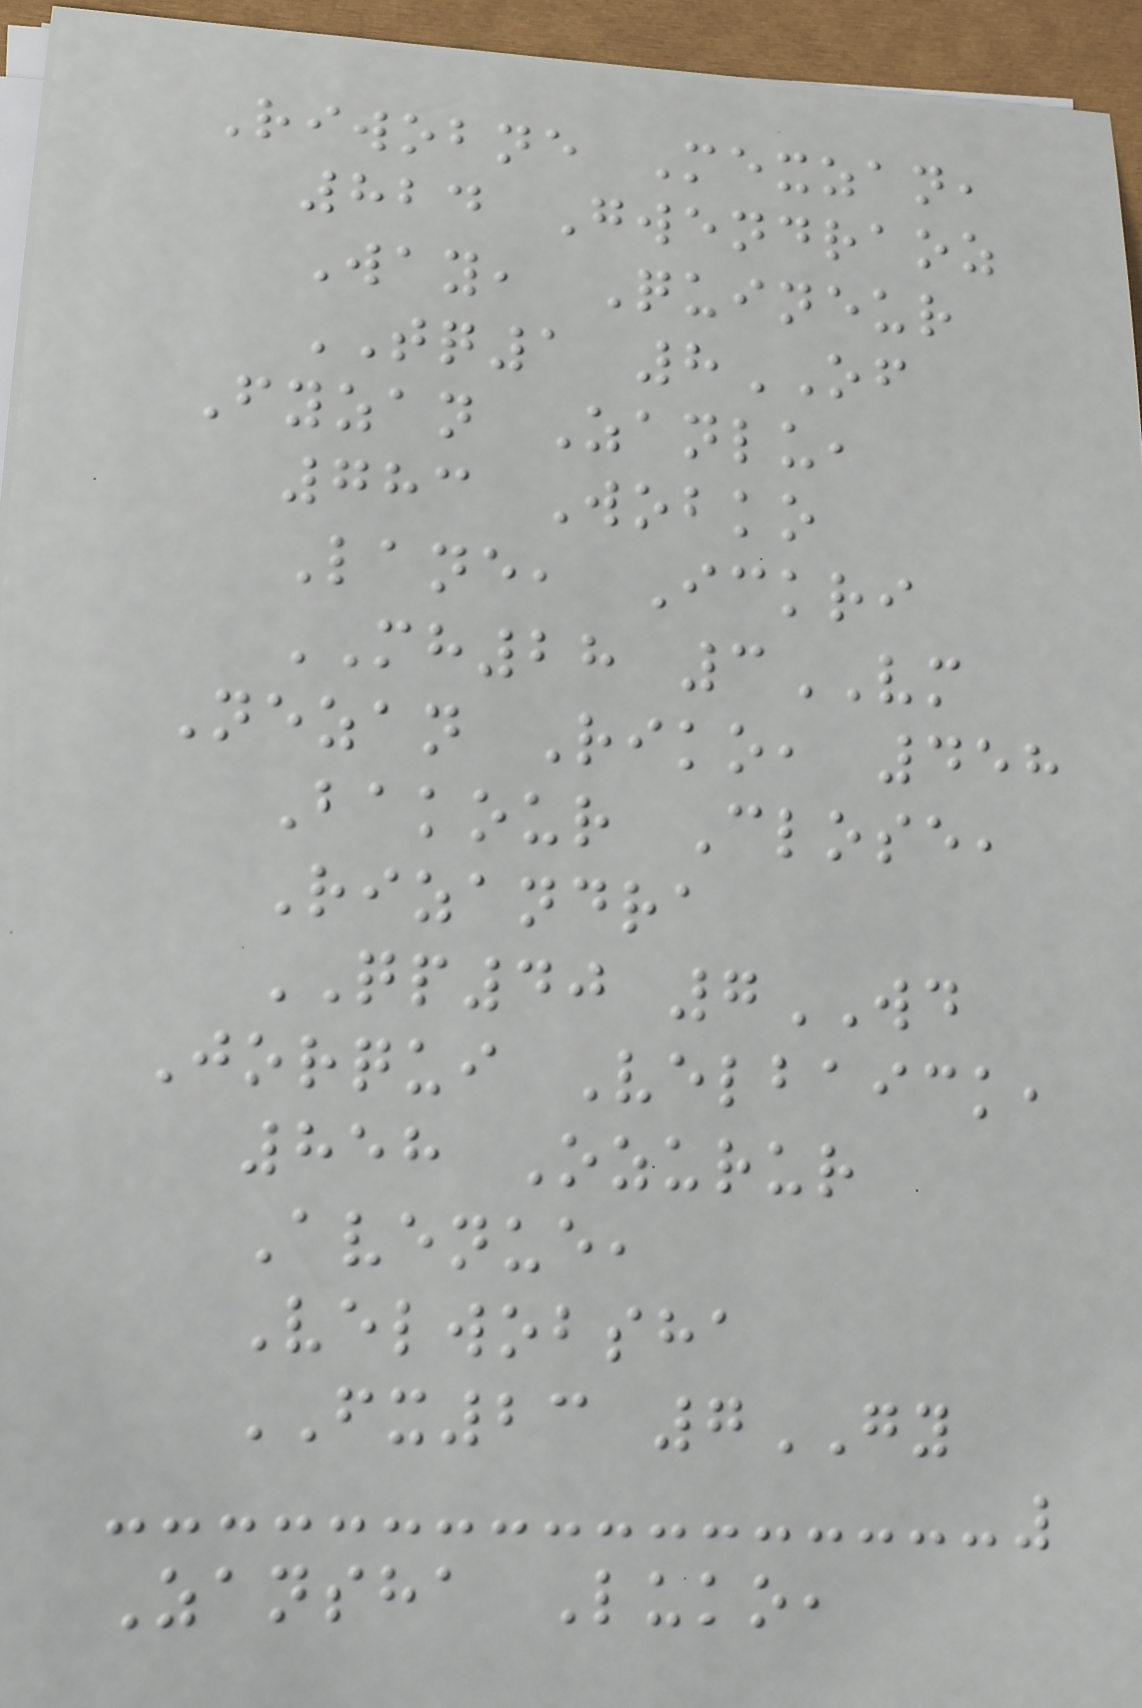Riwobne Mexzan,
824 Gwendraoz
Way, Quineur
TQ1 8OF
Fyzan Zanlu,
783 Wobko
Lane, Ickri
MH28 3VM
Nezan Riko, 458
Bakour Close,
Rizandra
QP40 7WD
Jorqui Velbaick,
858 Ozurur
Avenue,
Velwobsha
FX23 7GY
Zansha Luko,
